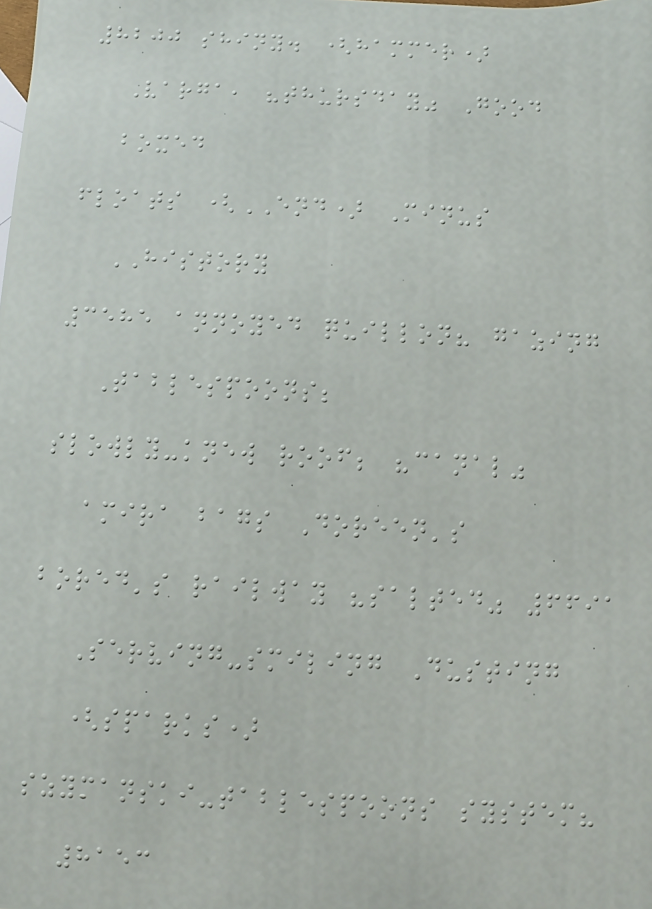8200 shiny. (hammer)
Varga, "thursday" Good
boxed
floats (END) Minus
HISTORY
3585 annoyed quillon? gazing
Tablespoons;
slowly-knew roof; "canal"
amira bags Doreen's
bored's railway "salted" 6691
Serving-smiling Dusting
(sparks)
szymanski-tablespoons system?
8153
